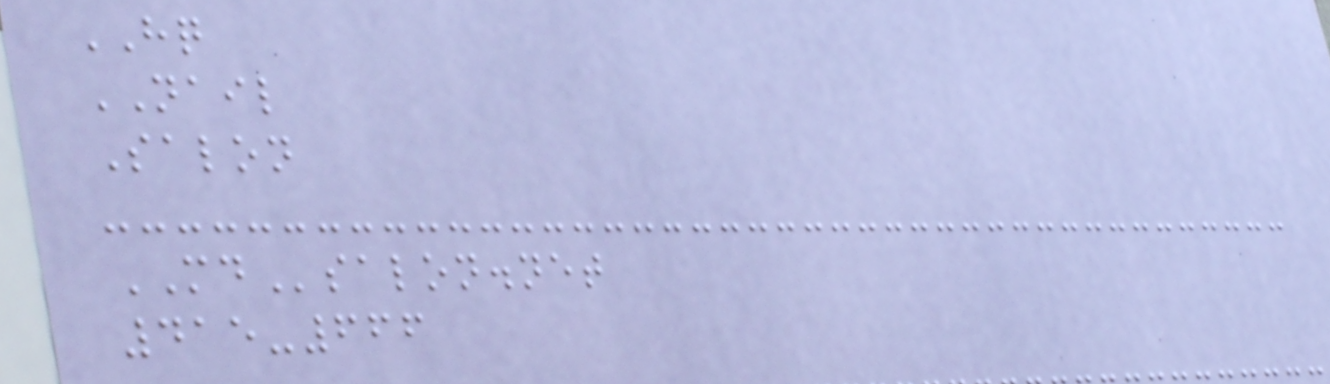HQ
NAIL
Salon
MDsalon.net
415-666
